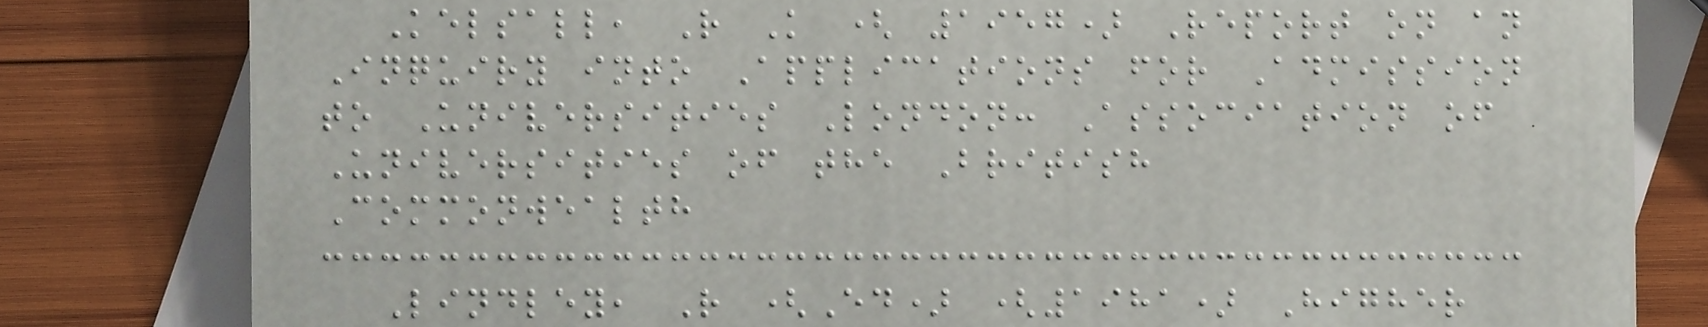Kelsall, R K ( 1957) Report on an
Inquiry into Applications for Admission
to Universities London: Association of
Universities of the British
Commonwealth
Lindley, R (Ed) (1981) Higher
